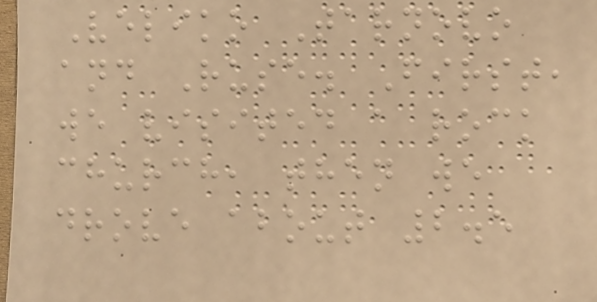Veliko Tarnovo
and Ruse. First,
we visited a rock
church, then we
drove about 2.5
